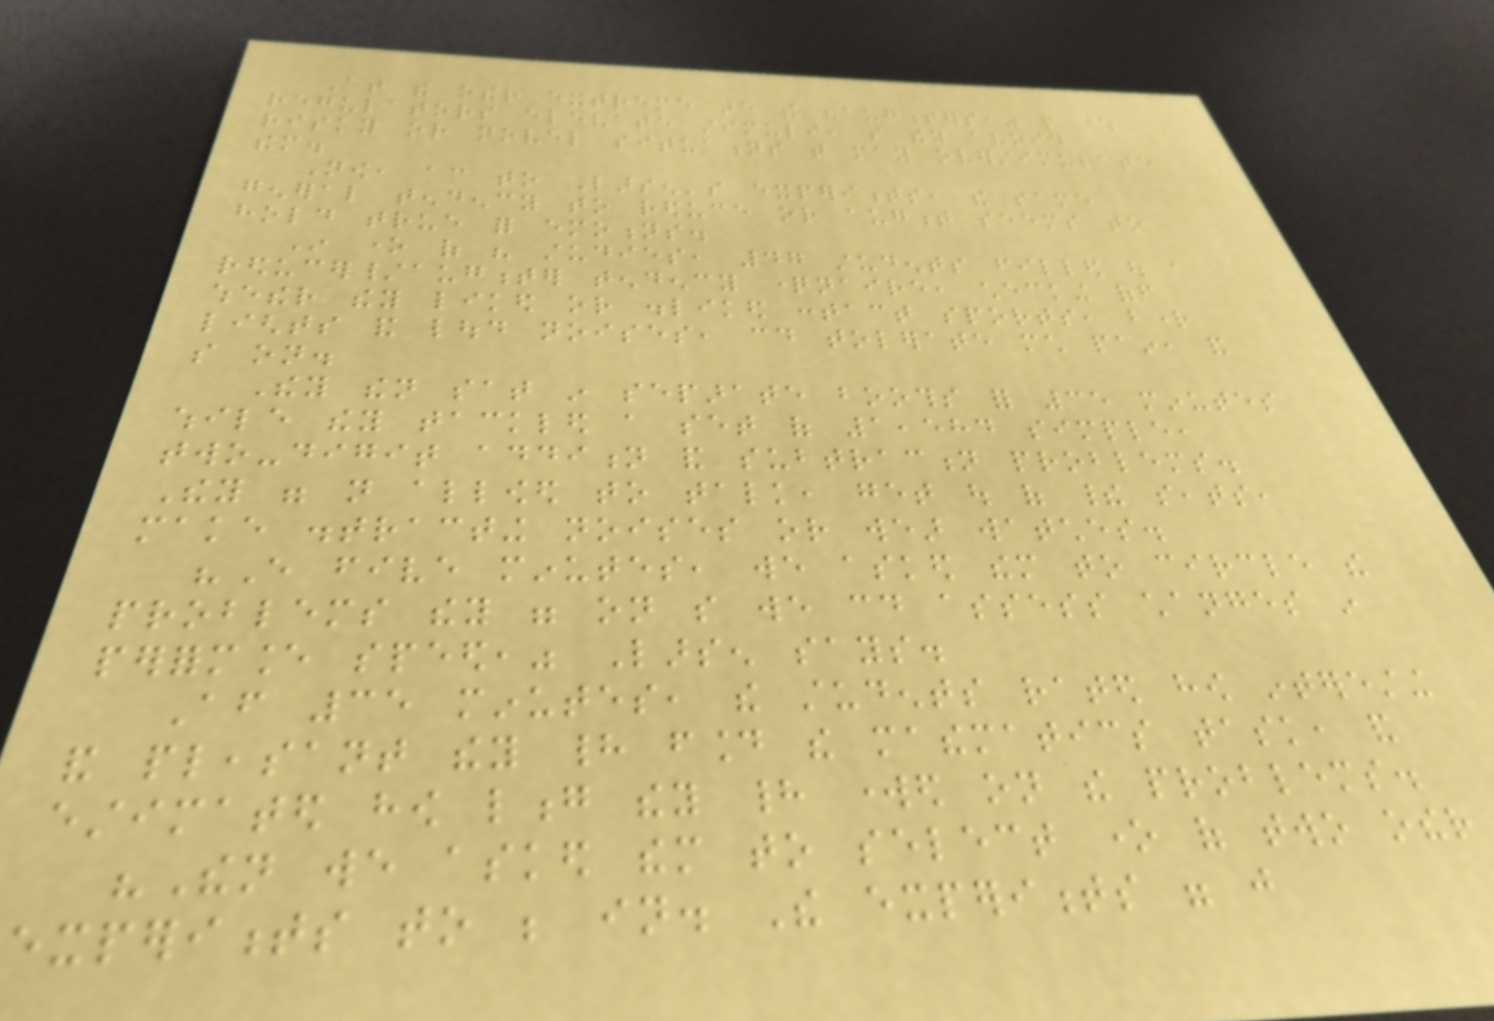At the other extreme are the "augmenters," people whose
regulators elevate stimuli, so they avoid
risky or novel situations that may overstimulate
them.
Now, according to Larsen's experiments, the same
general tendency to reduce or augment seems to
hold true for emotions.
In one of his studies, 47 students filled out a
reducer/augmenter tendency questionnaire, checking off
whether they liked or disliked contact sports, bright
lights and loud noises, could tolerate much pain, and
so on.
They then sat in separate booths for 35 minutes
while they tackled a set of 1,584 simple,
two-digit addition and subtraction problems.
They were not allowed to talk, get out of their seats,
make distracting noises or wear watches.
"Every five minutes, we asked them to circle the
problems they were on so we could assess changes in
performance speed," Larsen says.
After 35 minutes, the students rated how interesting
and pleasant they had found the mathematics task, and
estimated how long they had worked on the problems.
"Then we asked them to select one of two other
experiments to be in. The experiments were just
